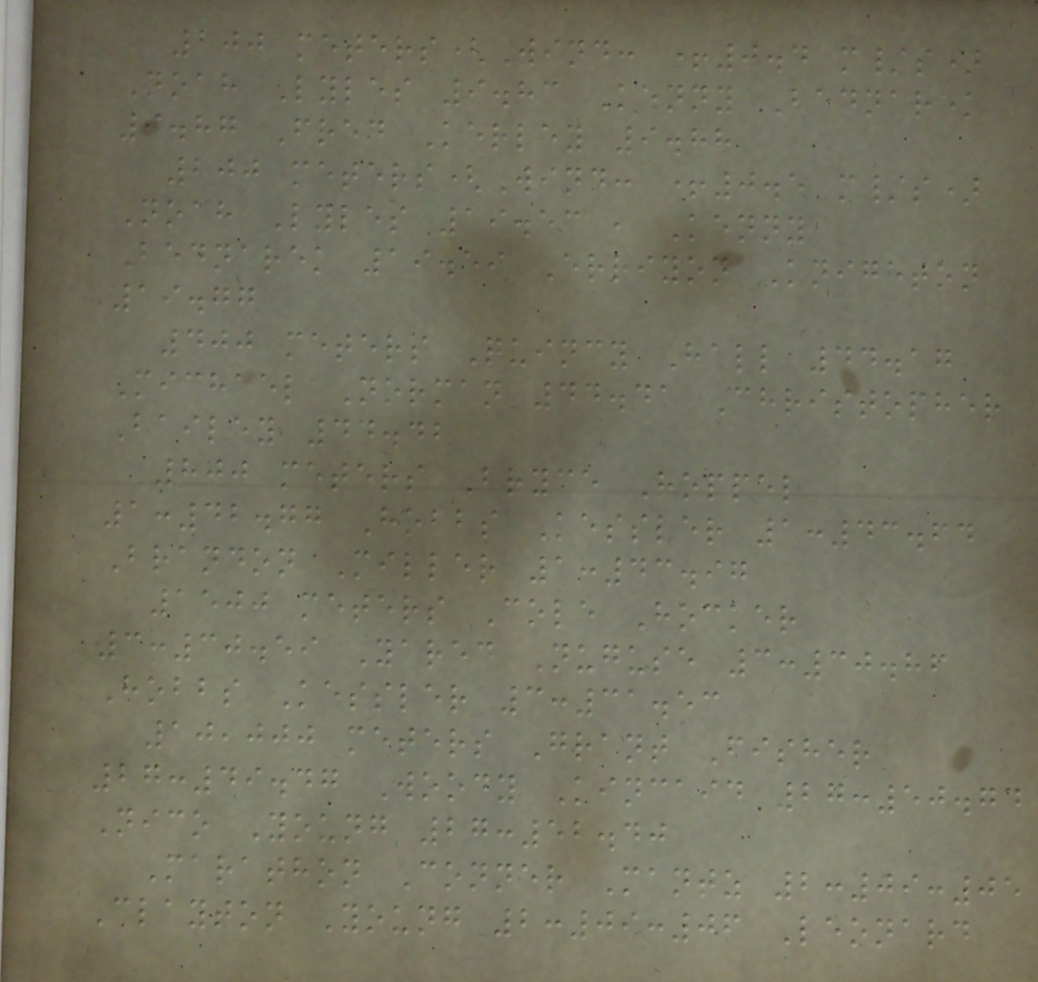100 meters(Wind: +0.4 m/s)
Noah Lyles 9.83 Kenny Bednarek
9.87 Fred Kerley 9.88
200 meters(Wind: +0.5 m/s)
Noah Lyles 19.53 , Kenny
Bednarek 19.59 Erriyon Knighton
19.77
400 meters Quincy Hall 44.17
Michael Norman 44.41 Christopher
Bailey 44.42
800 meters Bryce Hoppel
1:42.77 Hobbs Kessler 1:43.64
Brandon Miller 1:43.97
1500 meters Cole Hocker
3:30.59 Yared Nuguse 3:30.86
Hobbs Kessler 3:31.53
10,000 meters Grant Fisher
27:49.47 Woody Kincaid 27:50.74
Nico Young 27:52.40
Marathon Conner Mantz 2:09:05
Clayton Young 2:09:06 Leonard
